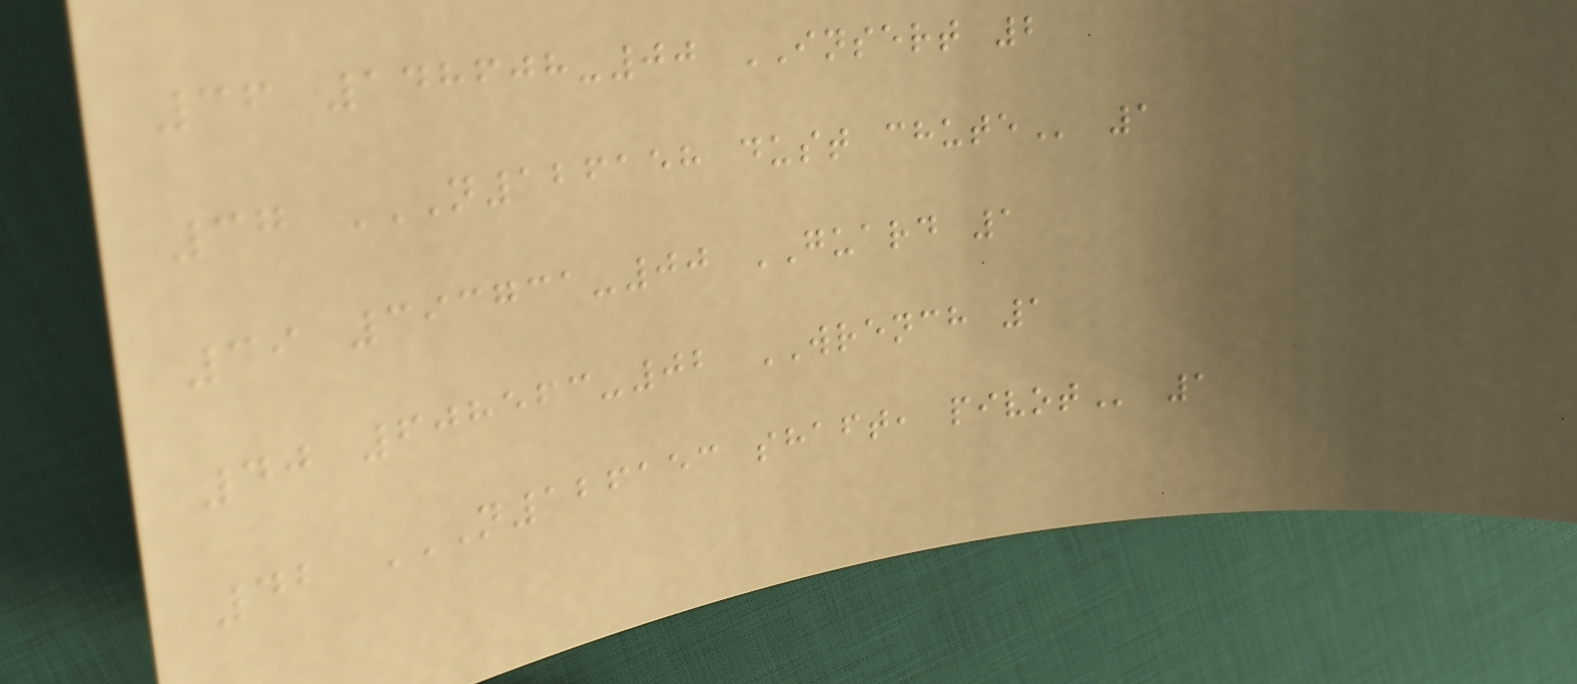36 148608-00 INSERT 2
37 N126158 DUST CHUTE 1
39 393731-00 GUARD 1
40 608563-02 WRENCH 1
42 N126153 SHAFT, PIVOT 1
